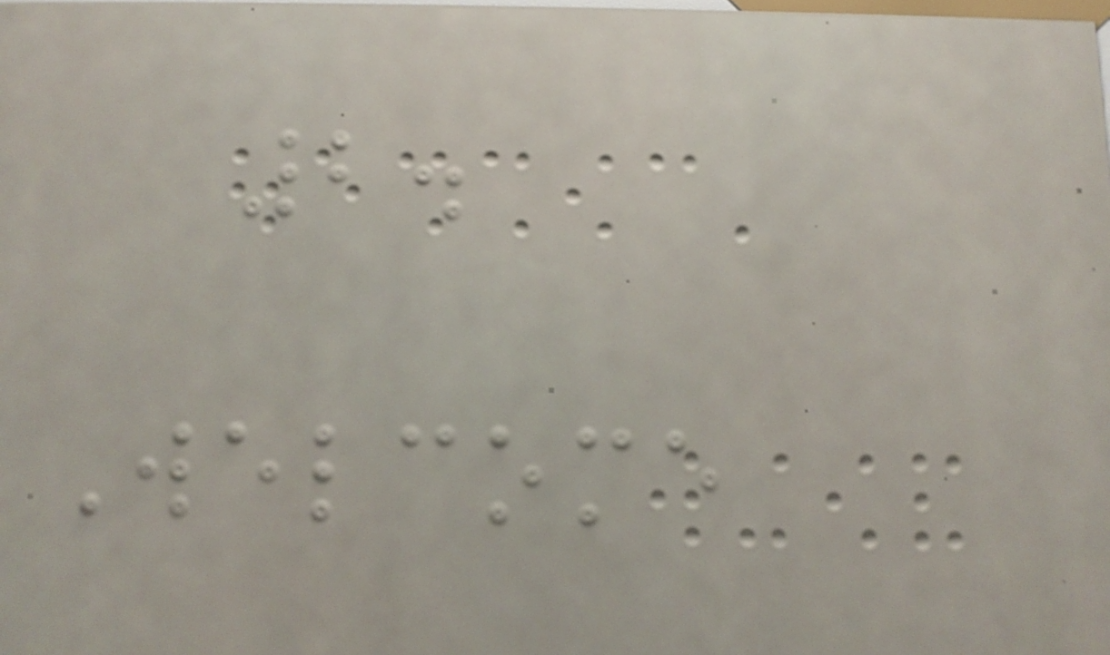2.
Welcome
